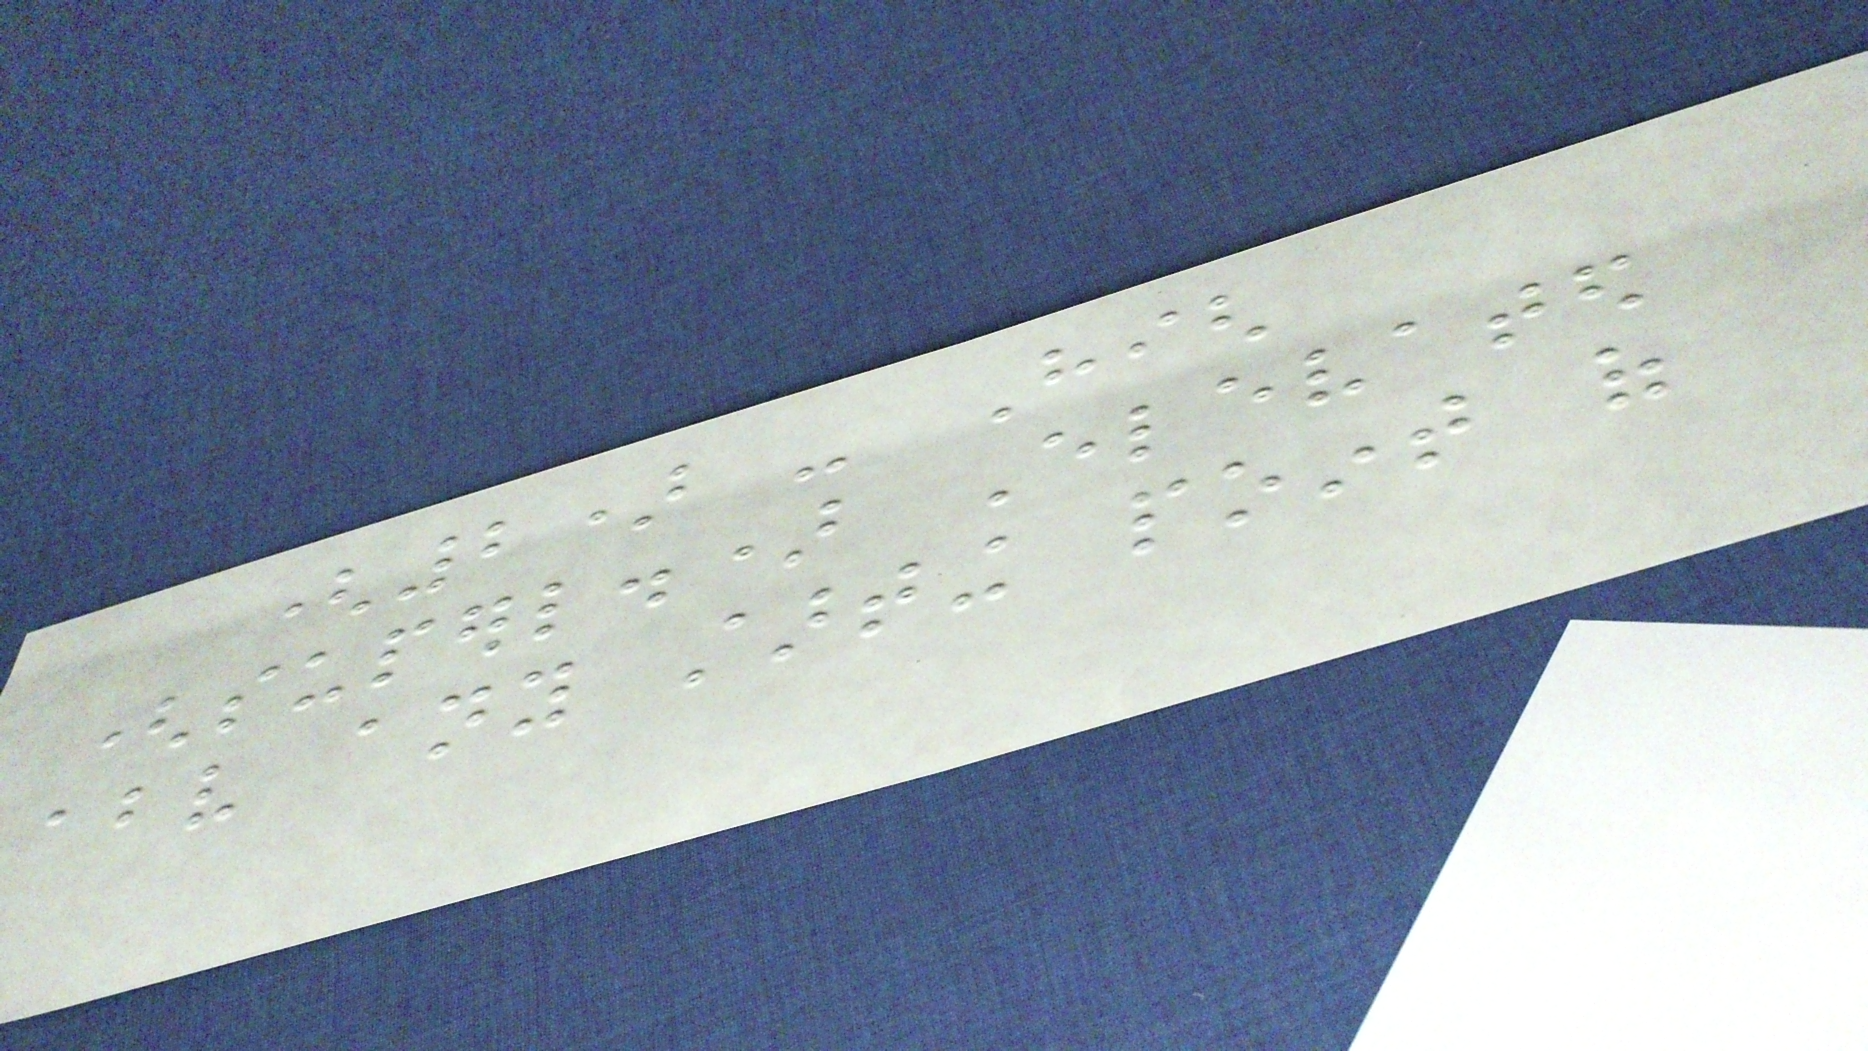(2) - High
(superl.) Elevated
above any starting point of
